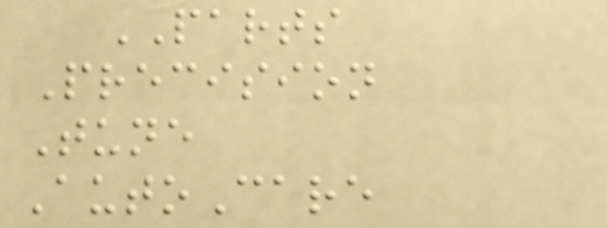PARTS
Precision
Tune
AutoCare
